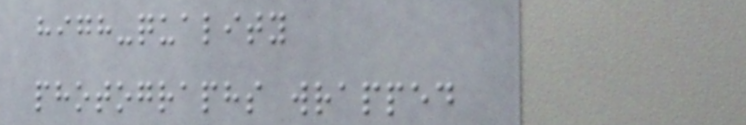high-quality
photographs wrapped
